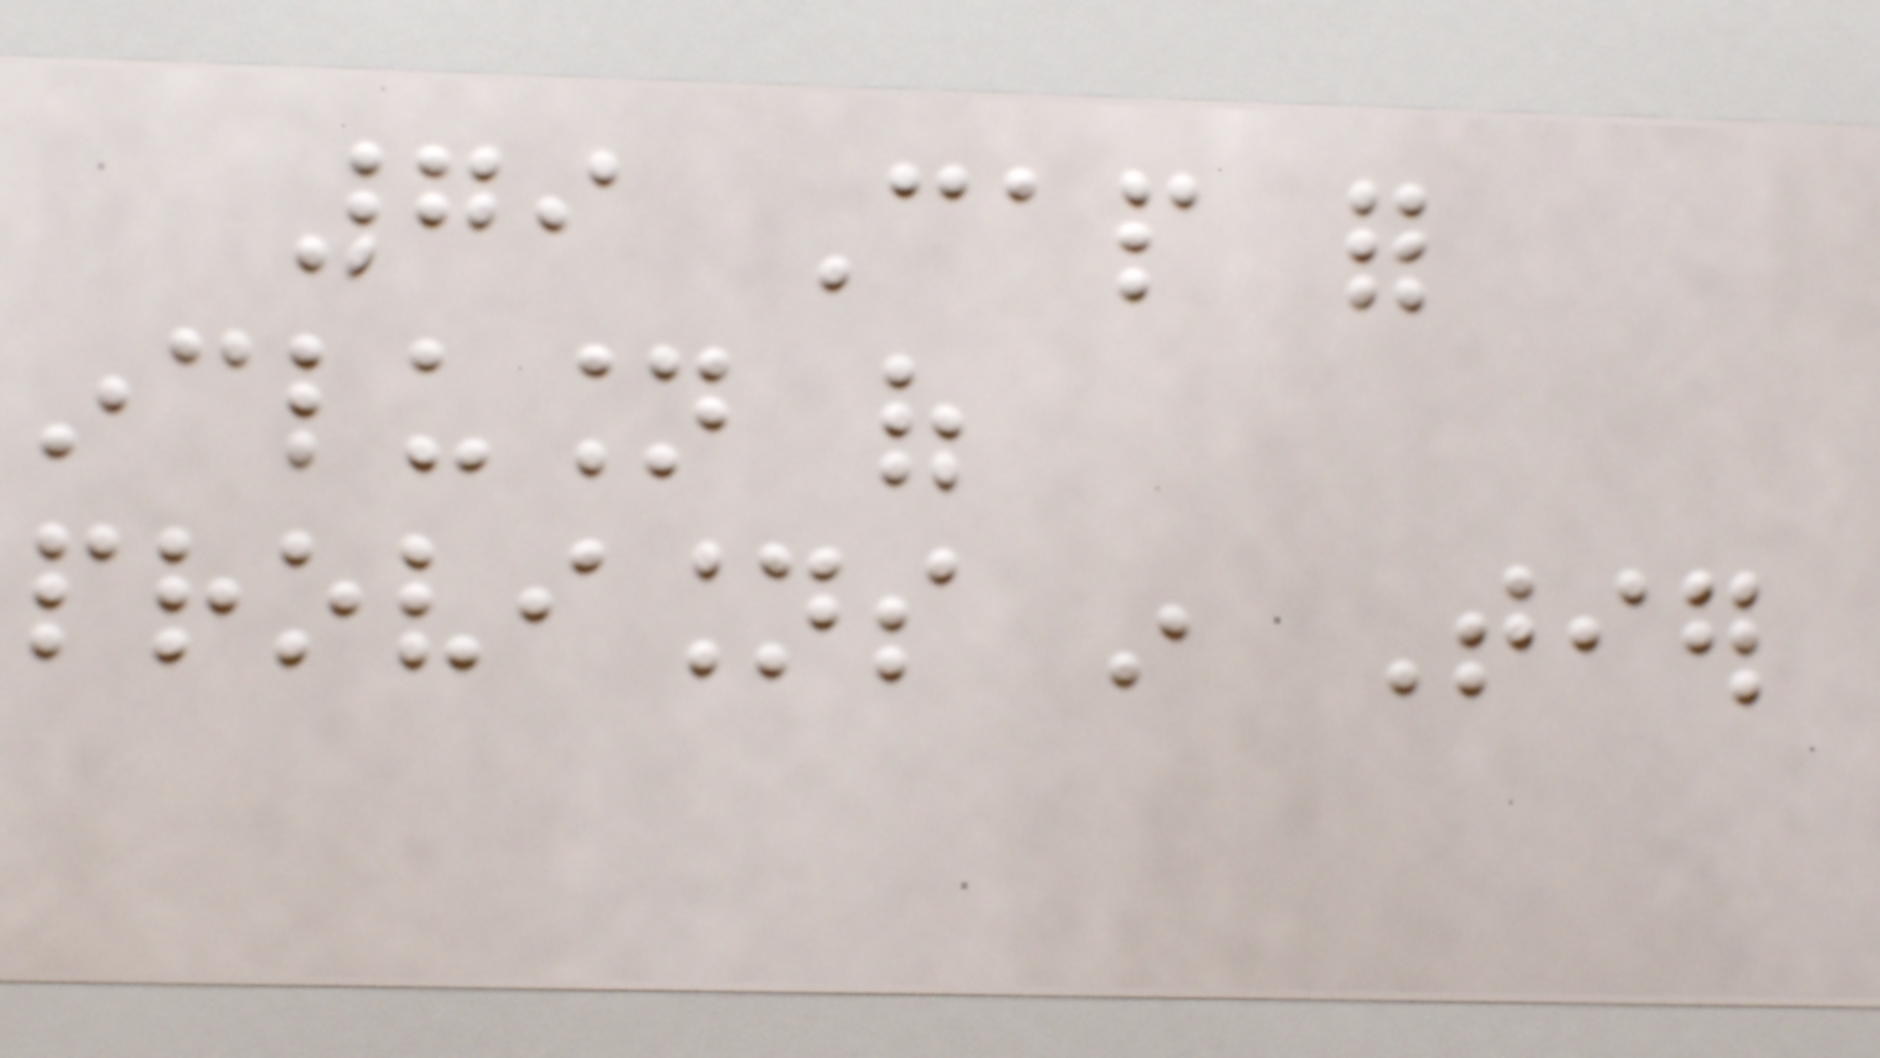79 Cap for
inclusion of
provisions in Tier
